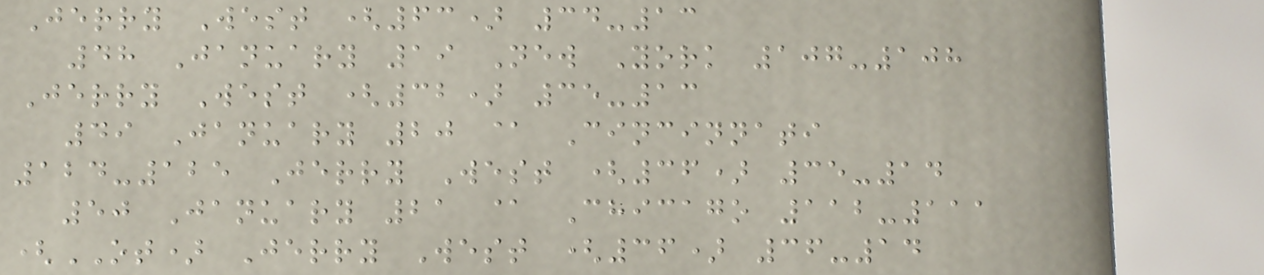Jerry West (63) 34-13
48 January 19 New York 107-108
Jerry West (32) 35-13
49 January 20 @ Cincinnati
124-125 Jerry West (36) 35-14
50 January 21 @ Chicago 112-111
(OT) Jerry West (36) 36-14
